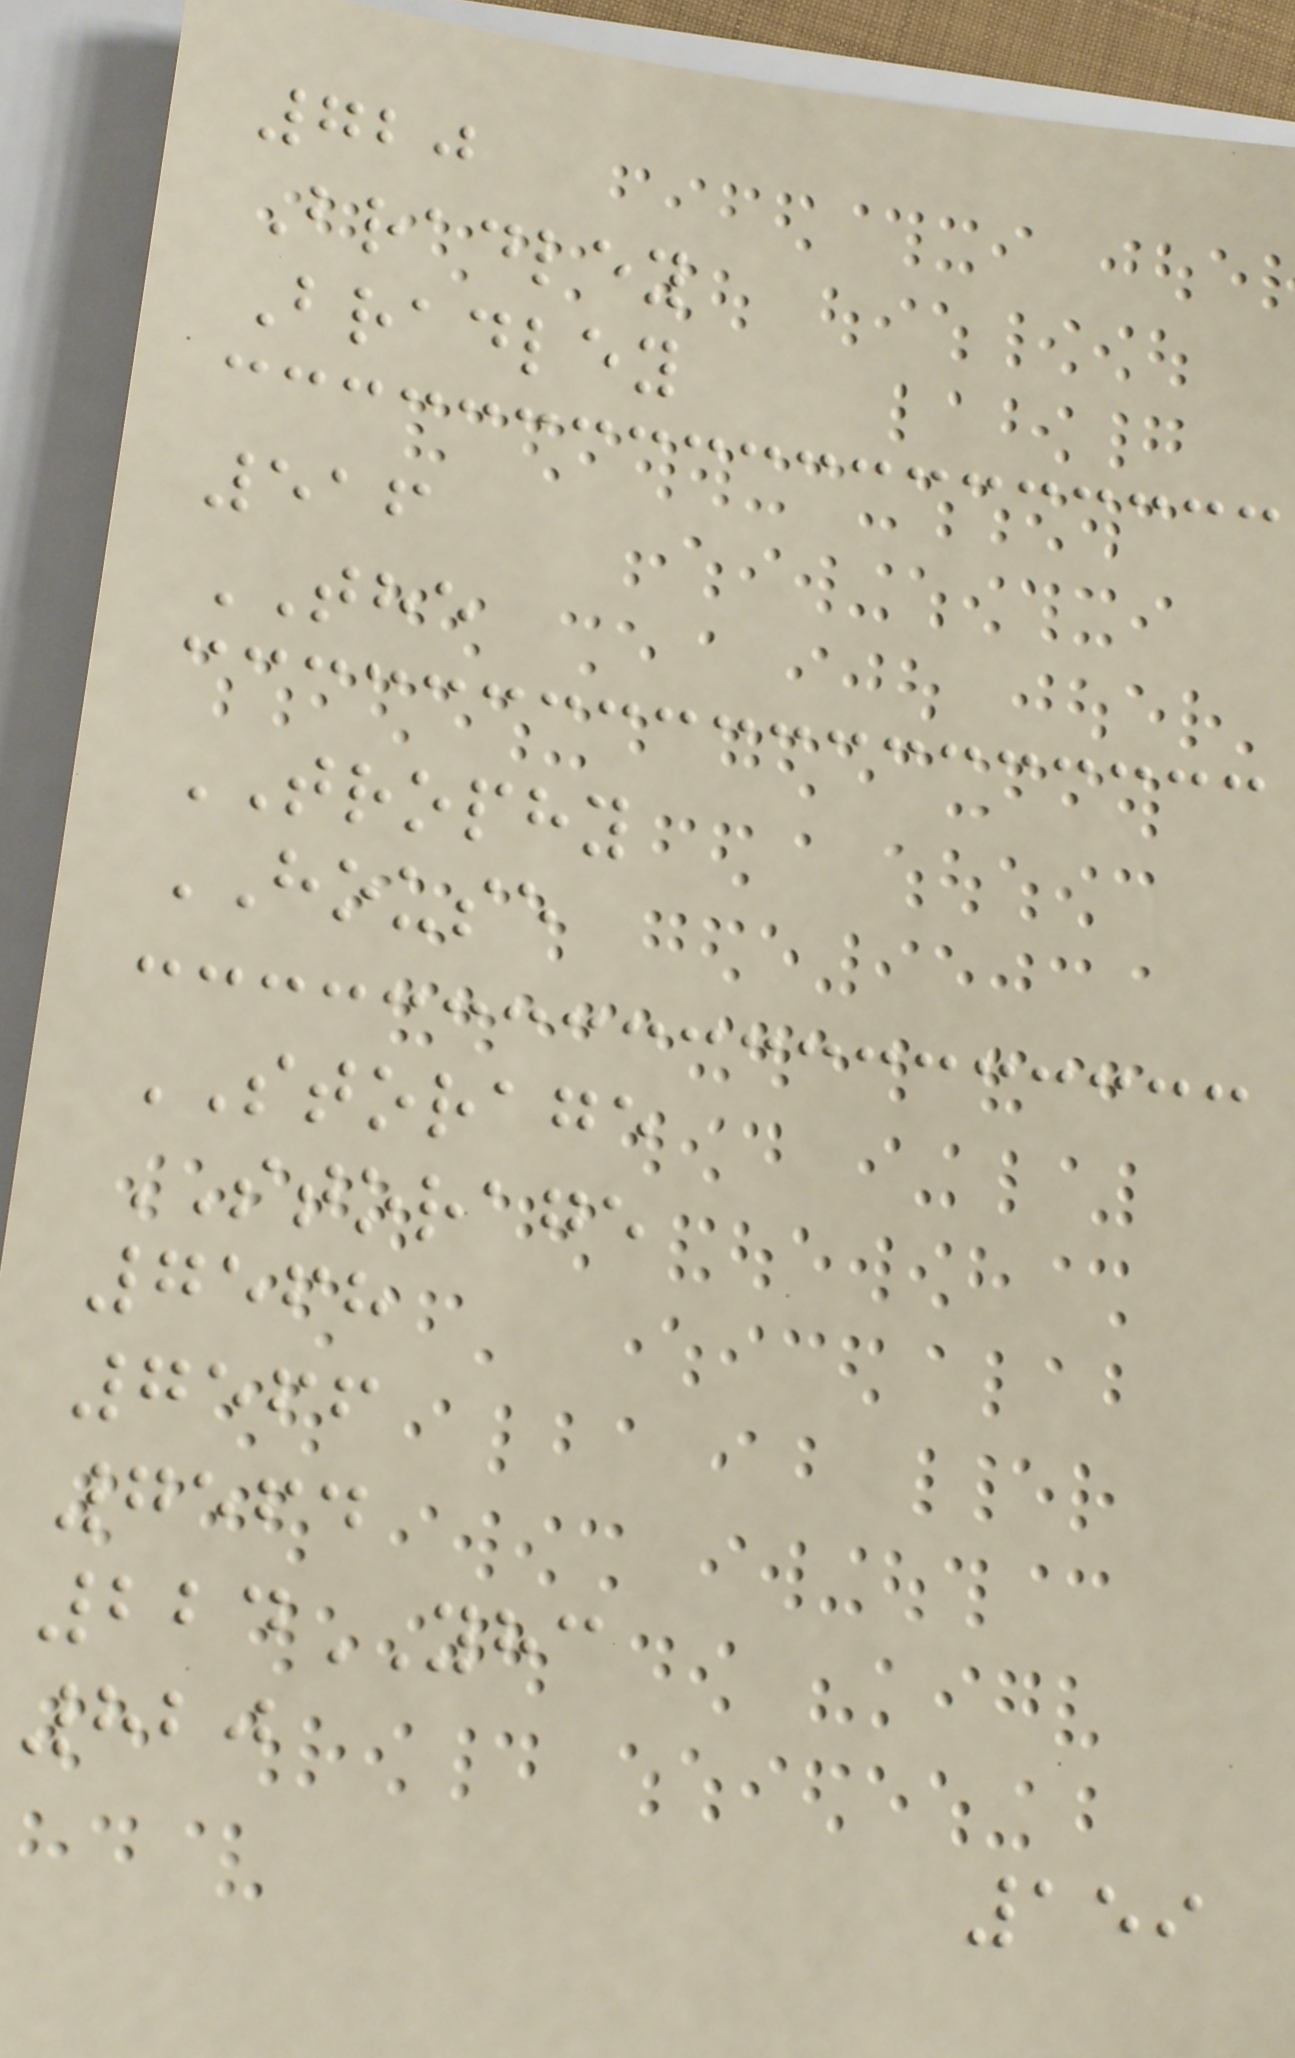720
Bradley
Bradley
516
THE
TROPHY
HOUSE
STORAGE
STORAGE
7568
7566
7564
224YHC
820
159
